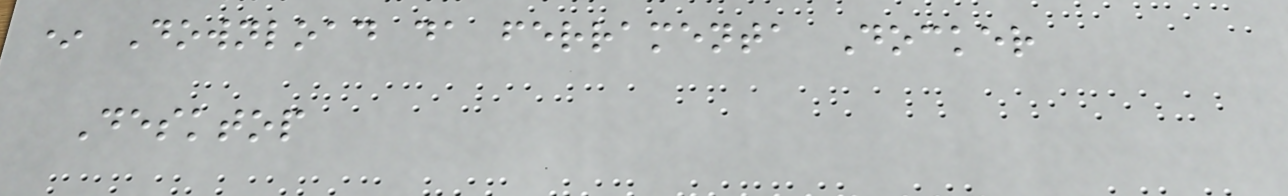* Download da ferramenta Docker
Desktop
